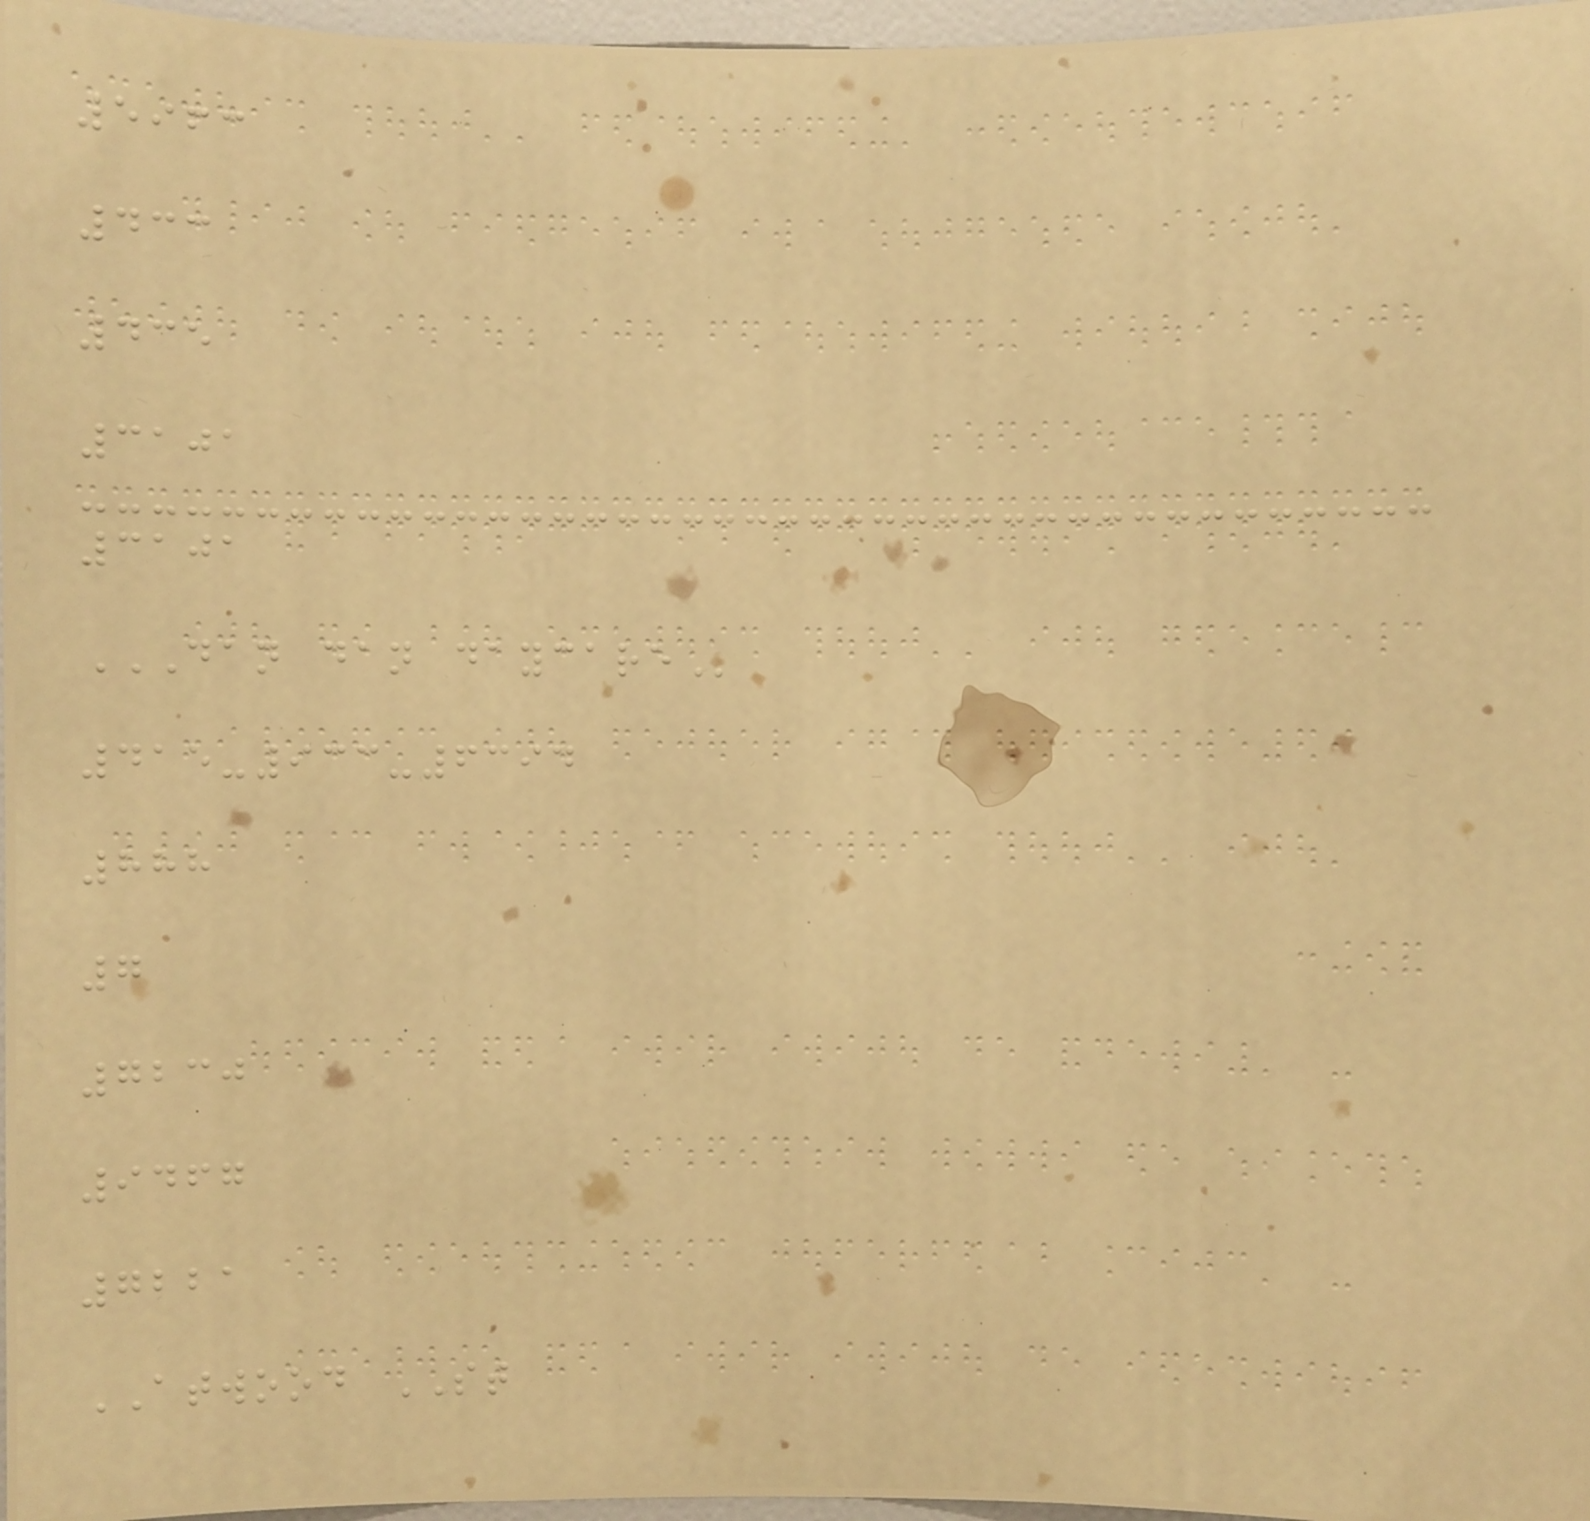5963
433
435
3101
3101
DAN DAN DAYCARE
415-933-6394
888
7
7230
9467
7221
ATWOOD ST
